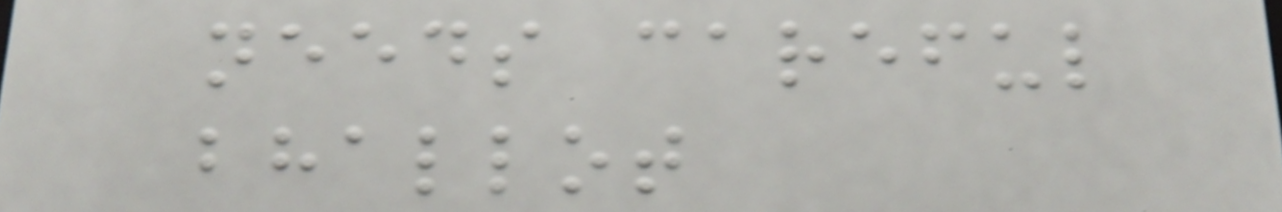needs careful
bhallot
